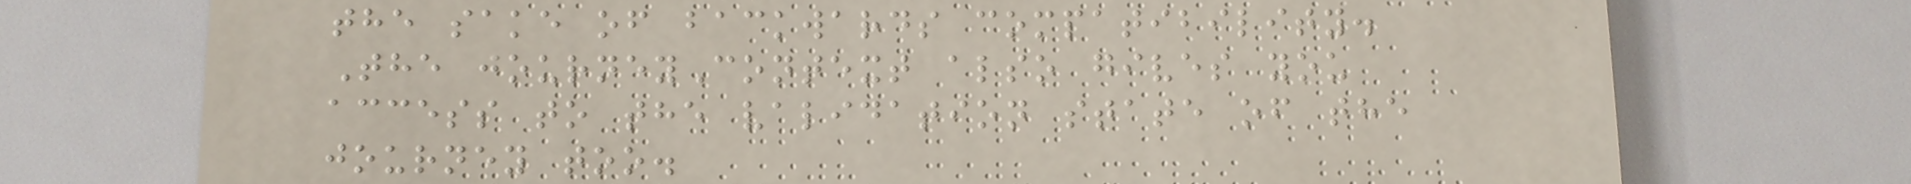the sake of backwards compatibility.
The journeyContext also gives you
access to the validation state of the
journey too.
